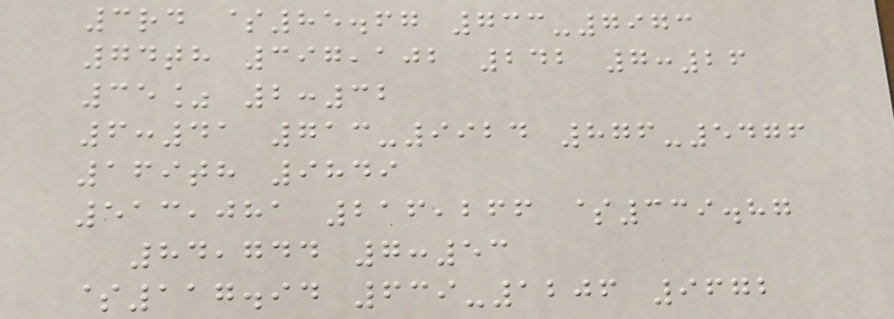3rd $85.67 733-7973
74th 397,102 242 7:26
35% 2:32
6:41 713-9924 876-5476
169th 9849
513,081 216,266 $339.87
84,744 7:53
$117.94 639-1206 9672
